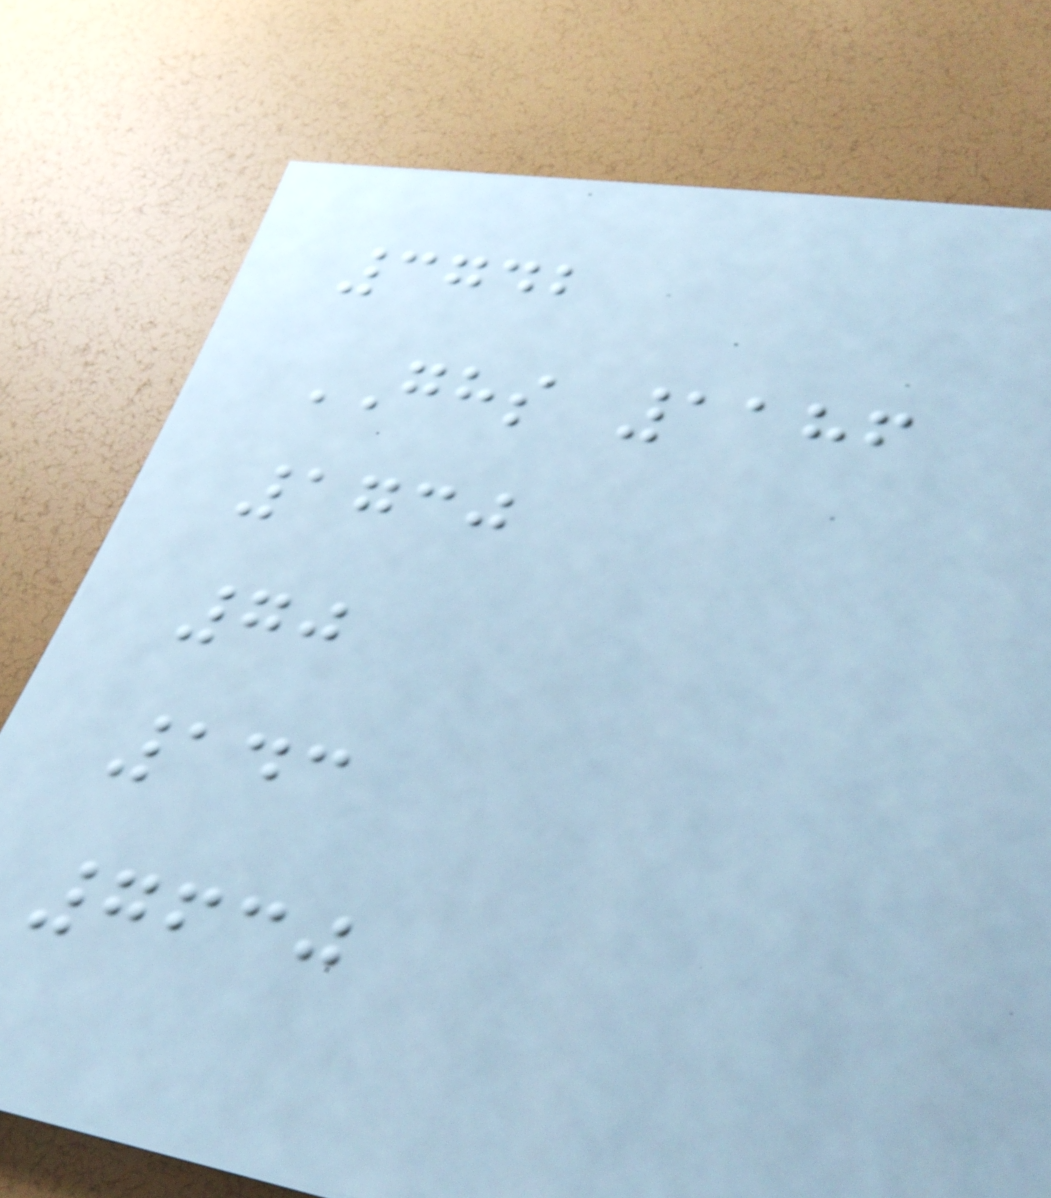3742
GHS 1186
1730
70
143
7630
